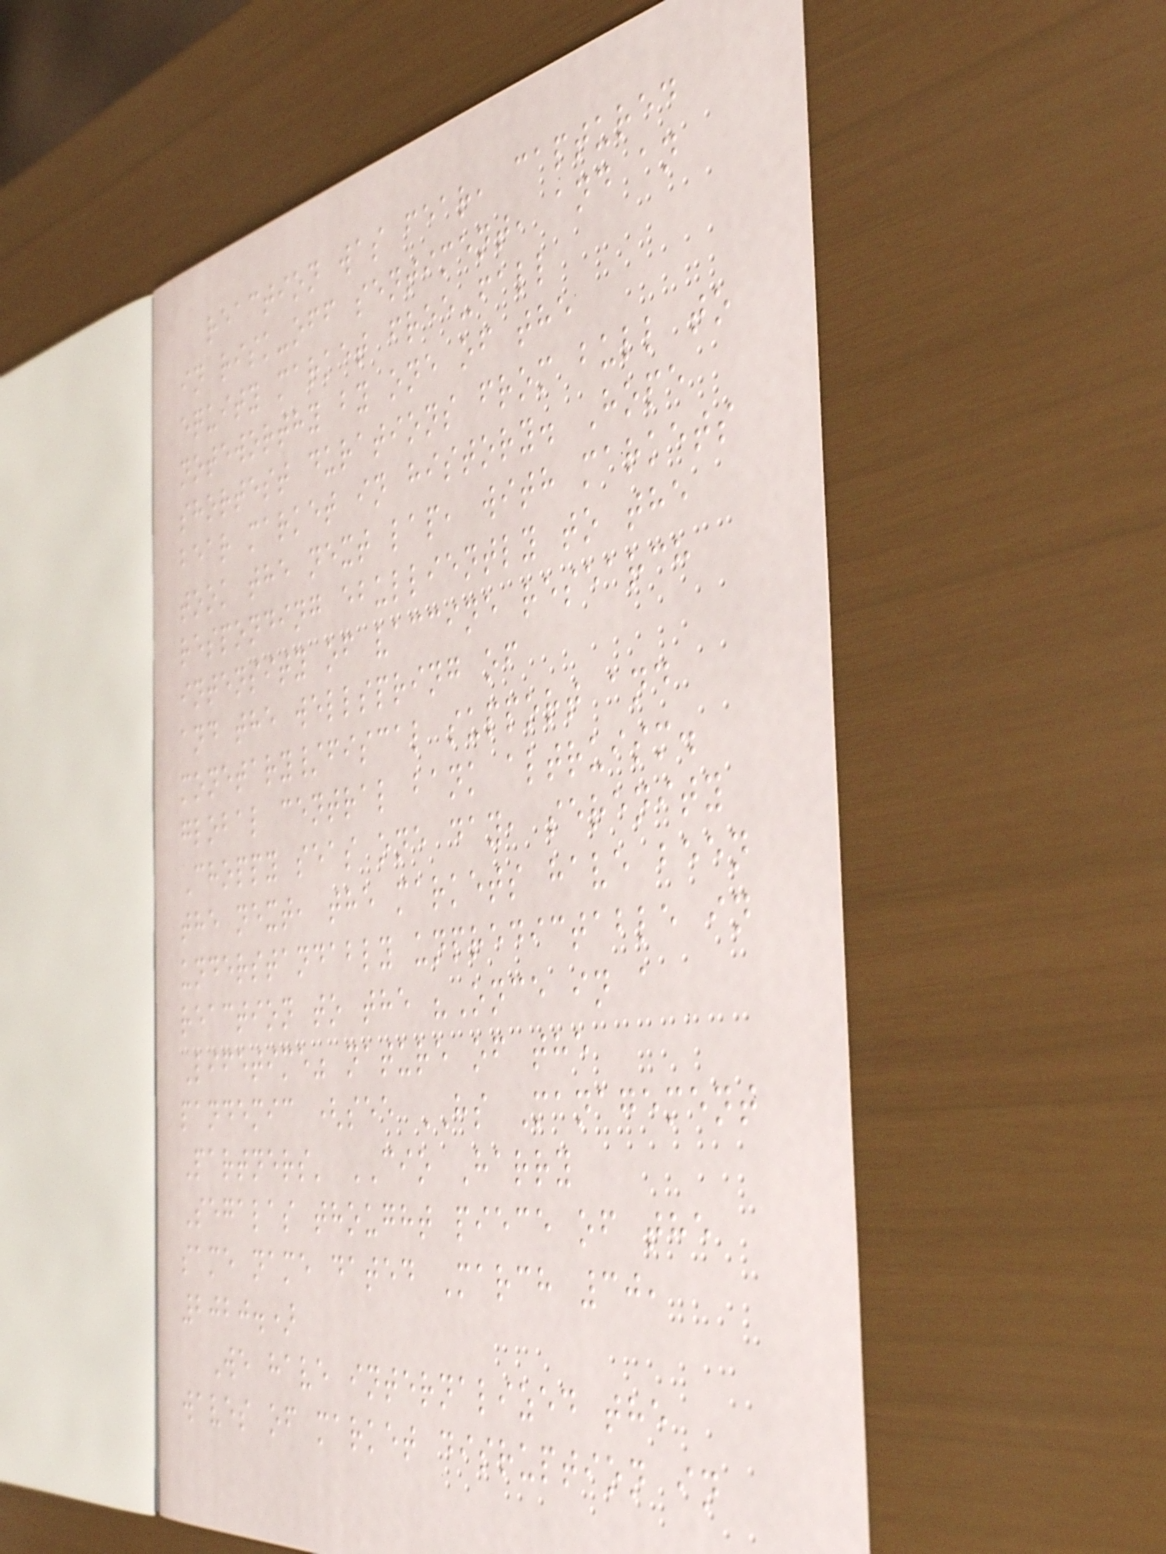reaction was fear, captured
in risk-off sentiment, and an
equity market free-fall
noteworthy by one of the
shortest durations from bull to
bear market in history. Hope
took the next lap, with markets
responding ebulliently to the
intensity of vaccine research
and the wellspring of
monetary/fiscal support and
global central bank altruism.
Choppy seas one day, serenity
the next, the markets have been
understandably unpredictable in
reaction to the "Once in a
Lifetime" nature of the
pandemic (see HS Management
Partners' CIO Harry
Segalas thought piece of the
same name dated March 30,
2020.)
We have internalized the
waves of market disruption in
